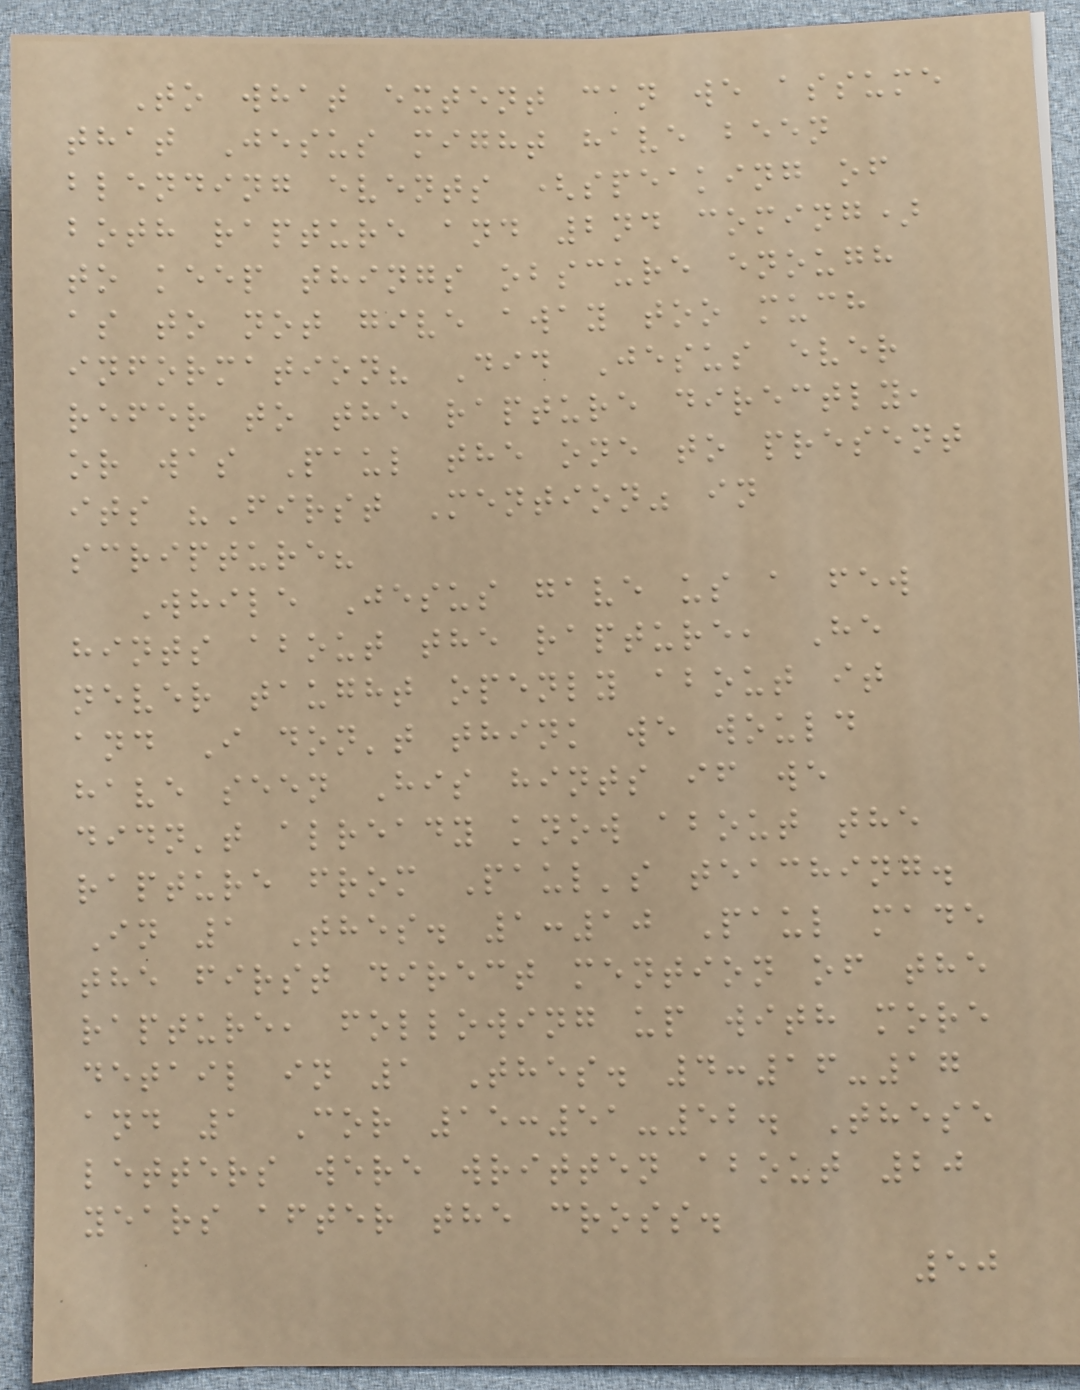To what extent can we assume
that Jesus might have been
blending events (speaking of
both rapture and 2nd coming)
to keep things obscure enough
as to not give away too much
information? Did Jesus ever
refer to the rapture directly,
or was Paul the one to present
its "First Mention" in
scripture?
While Jesus gave us a few
hints about the rapture, He
never taught openly about it
and I don't think we would
have seen His hints if we
didn't already know about the
rapture from Paul's teaching.
In 1 Thes. 1:10 Paul made
the first direct mention of the
rapture, following up with more
detail in 1 Thes. 4:16-17
and 1 Cor 15:51-52. These
letters were written about 20
years after the cross.
50
